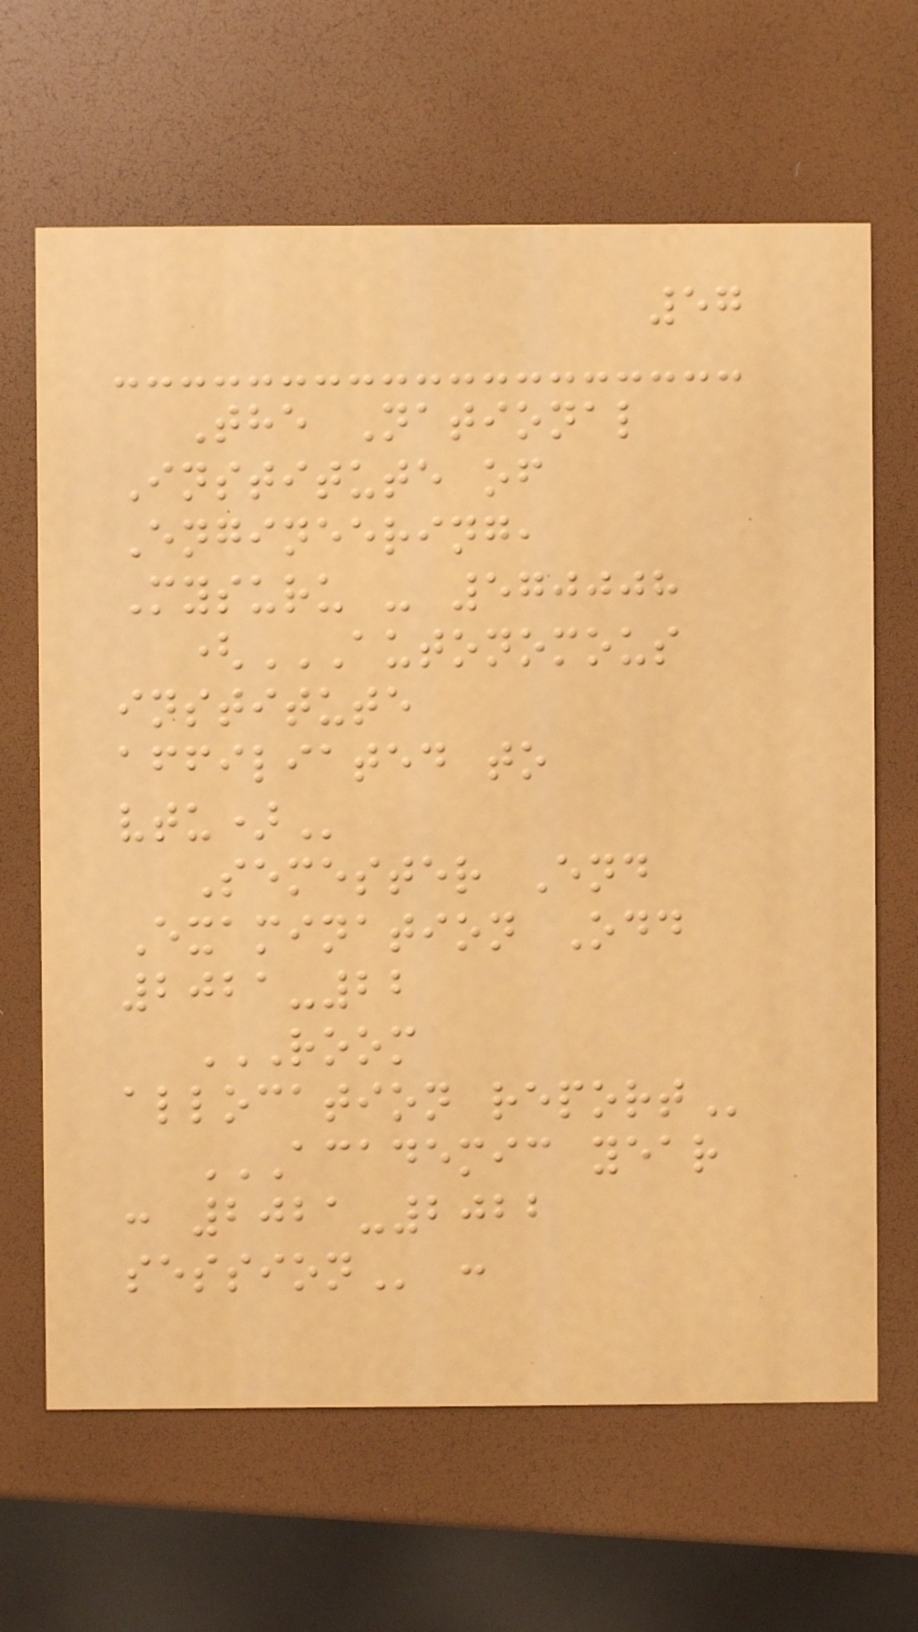57
The National
Institute of
Engineering,
Mysuru - 570008
(AUTONOMOUS
INSTITUTE
AFFILIATED TO
VTU)
Semester End
Examination Odd
2021-22
ROOM
ALLOCATION REPORT
ACADEMIC YEAR
: 2021-2022
SESSION :
